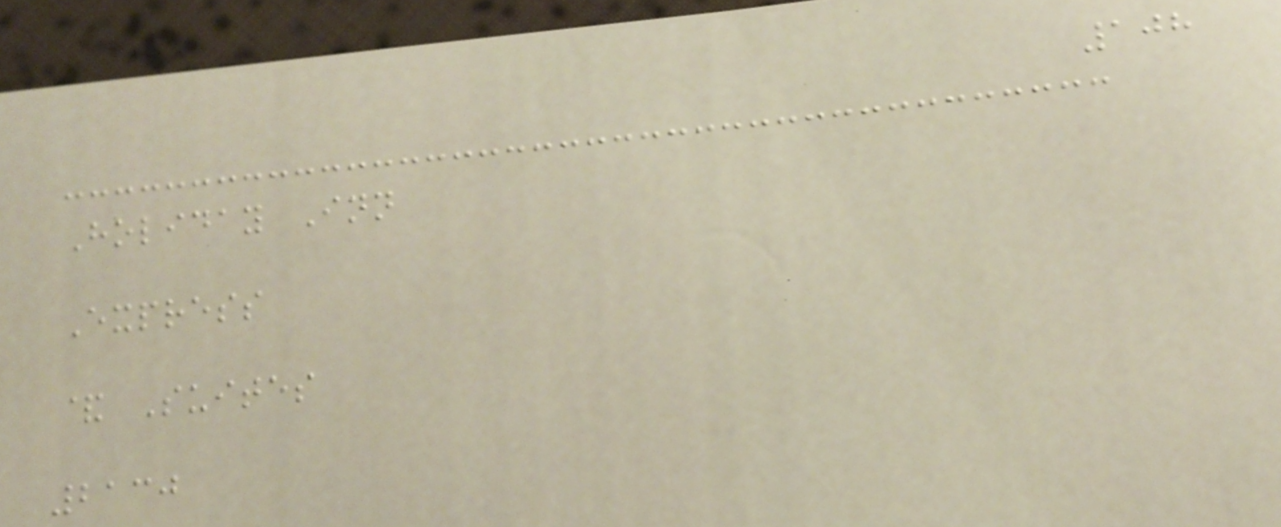108
Holiday Inn
Express
& Suites
2130
